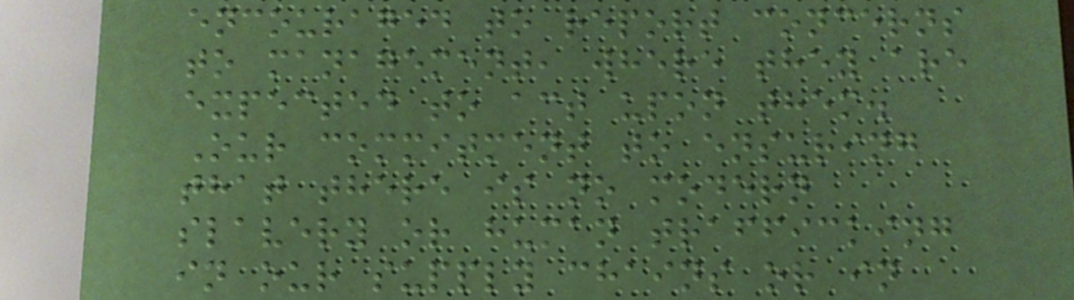encouraged to report concerns
to management, where they are
expected to act upon them.
Our commitment to ensuring
that there is no modern
slavery or human trafficking
in our supply chains or in
